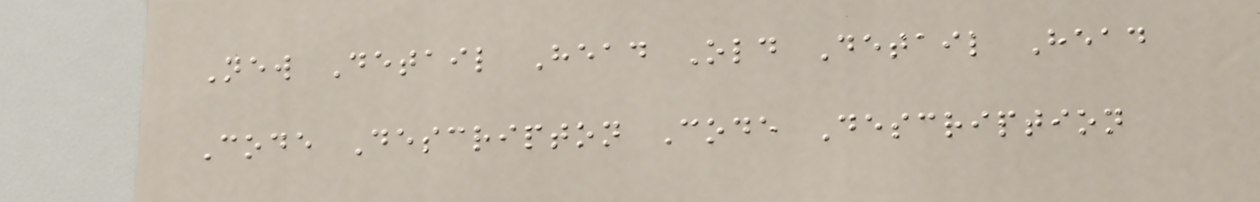New Detail Head Old Detail Head
Code Descripton Code Description
